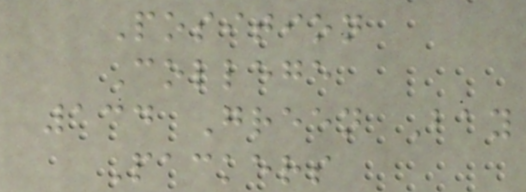Position
College
134 Green Bay
Packers
